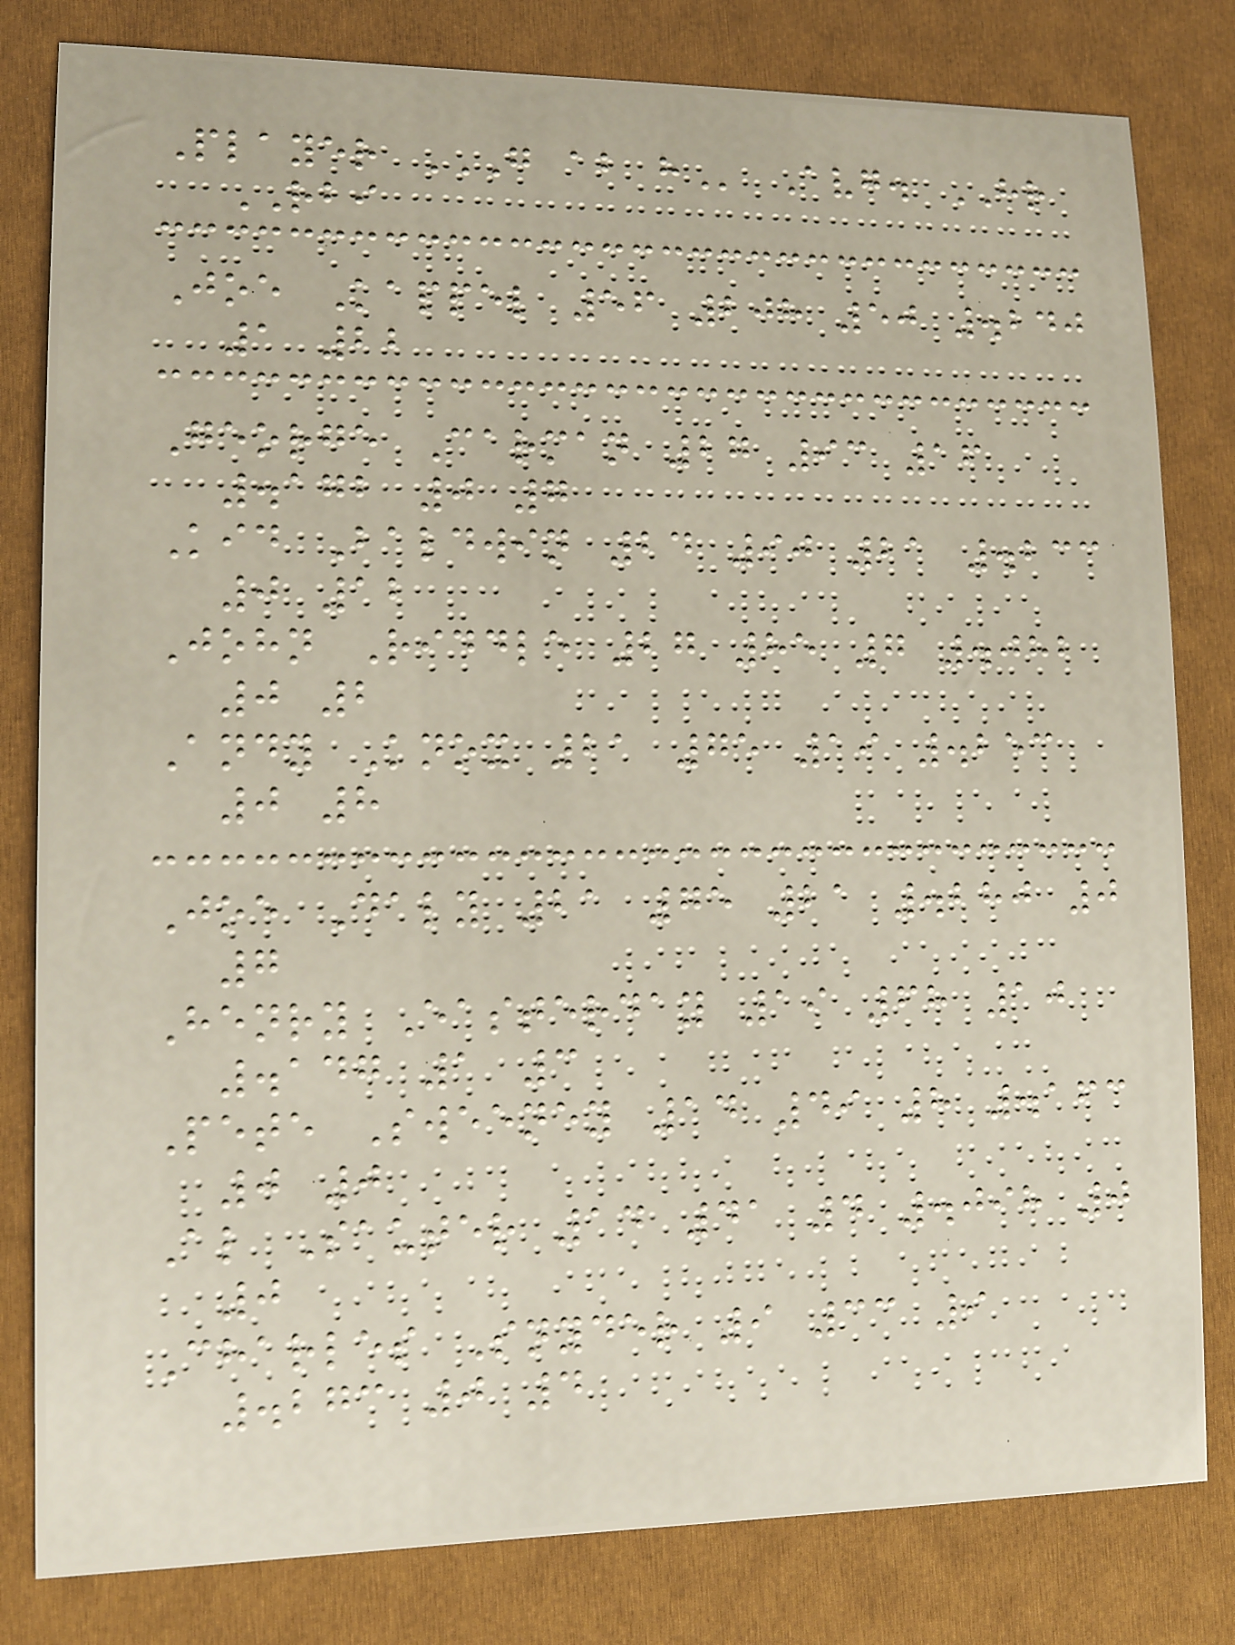Player G AB H Avg. HR
RBI
Joe Kappel 56 208 50 .240
1 22
George Carman 27 93 16
.172 0 7
Kid Baldwin 24 90 21 .233
0 12
John Riddle 27 85 7 .082
0 2
Andy Knox 21 75 19 .253
0 8
Joe Daly 21 75 21 .280 0
7
Henry Easterday 19 68 10
.147 1 3
Pete Sweeney 14 49 8 .163
0 0
Al Sauter 14 41 4 .098 0
0
Charles Snyder 9 33 9
.273 0 4
